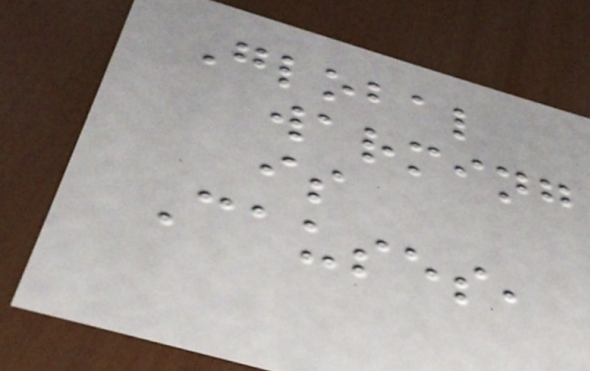Global
warming
is
Causes,
